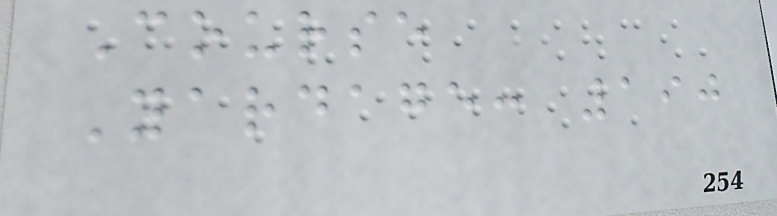Course
Yardage: 190
